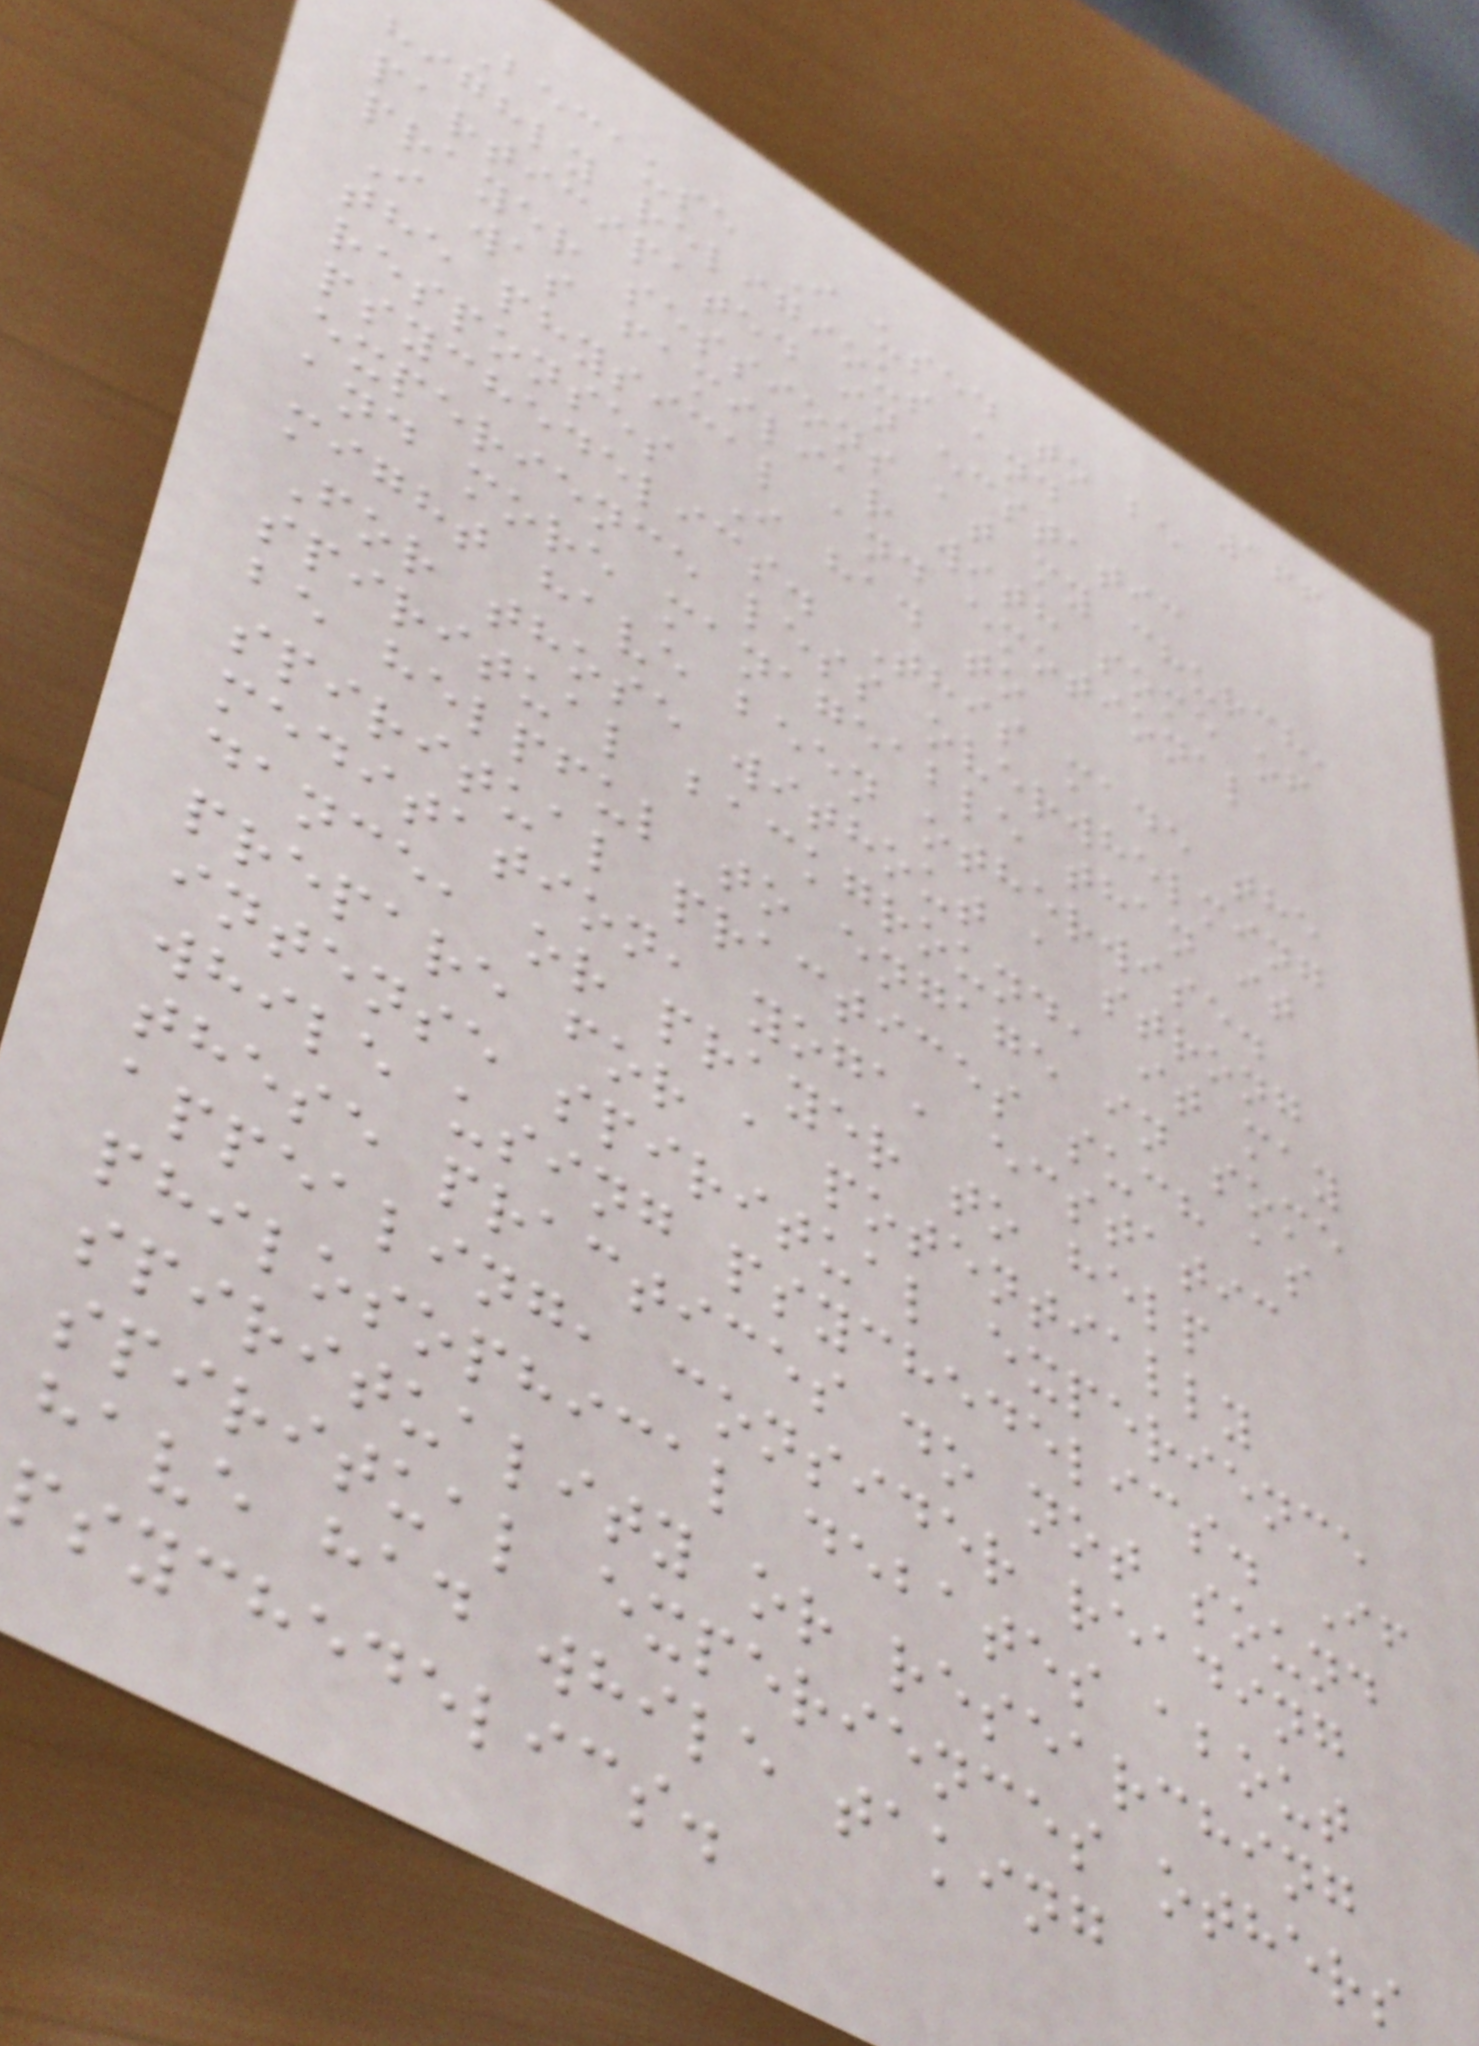166
Because I used to be
highly religious and
participated in ecstatic
prayer sessions at my church,
I was familiar with some of
the physical and emotional
responses I had to
psychedelics. This made the
experience less overwhelming
and more manageable than it
might have been otherwise.
For those without a strong
spiritual background, it may
be helpful to engage in some
spiritual practices such as
meditation, yoga, ecstatic
dance, or prayer to help
prepare for a potentially
intense spiritual experience
while using psychedelics. If
these practices do not sound
appealing, consider reading
philosophical debates about
spirituality or researching
spiritual experiences others
have had while taking
psychedelics.
